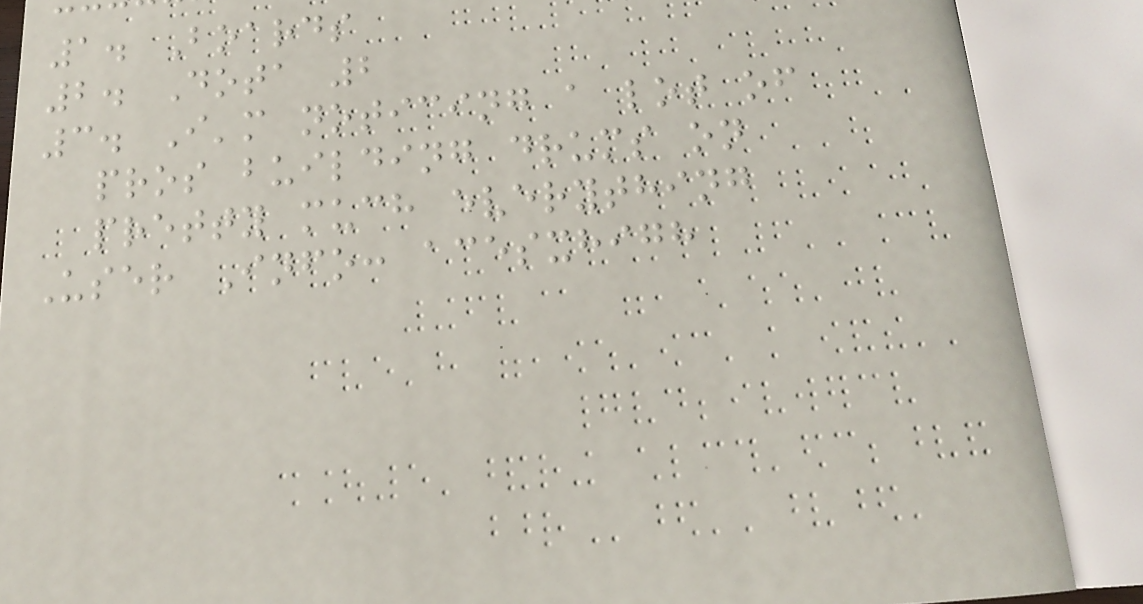1. Boards
2. Dota 2
3. I'm noticing a lot of
pros building drums on
pretty much everything
User Info: acesxhigh
